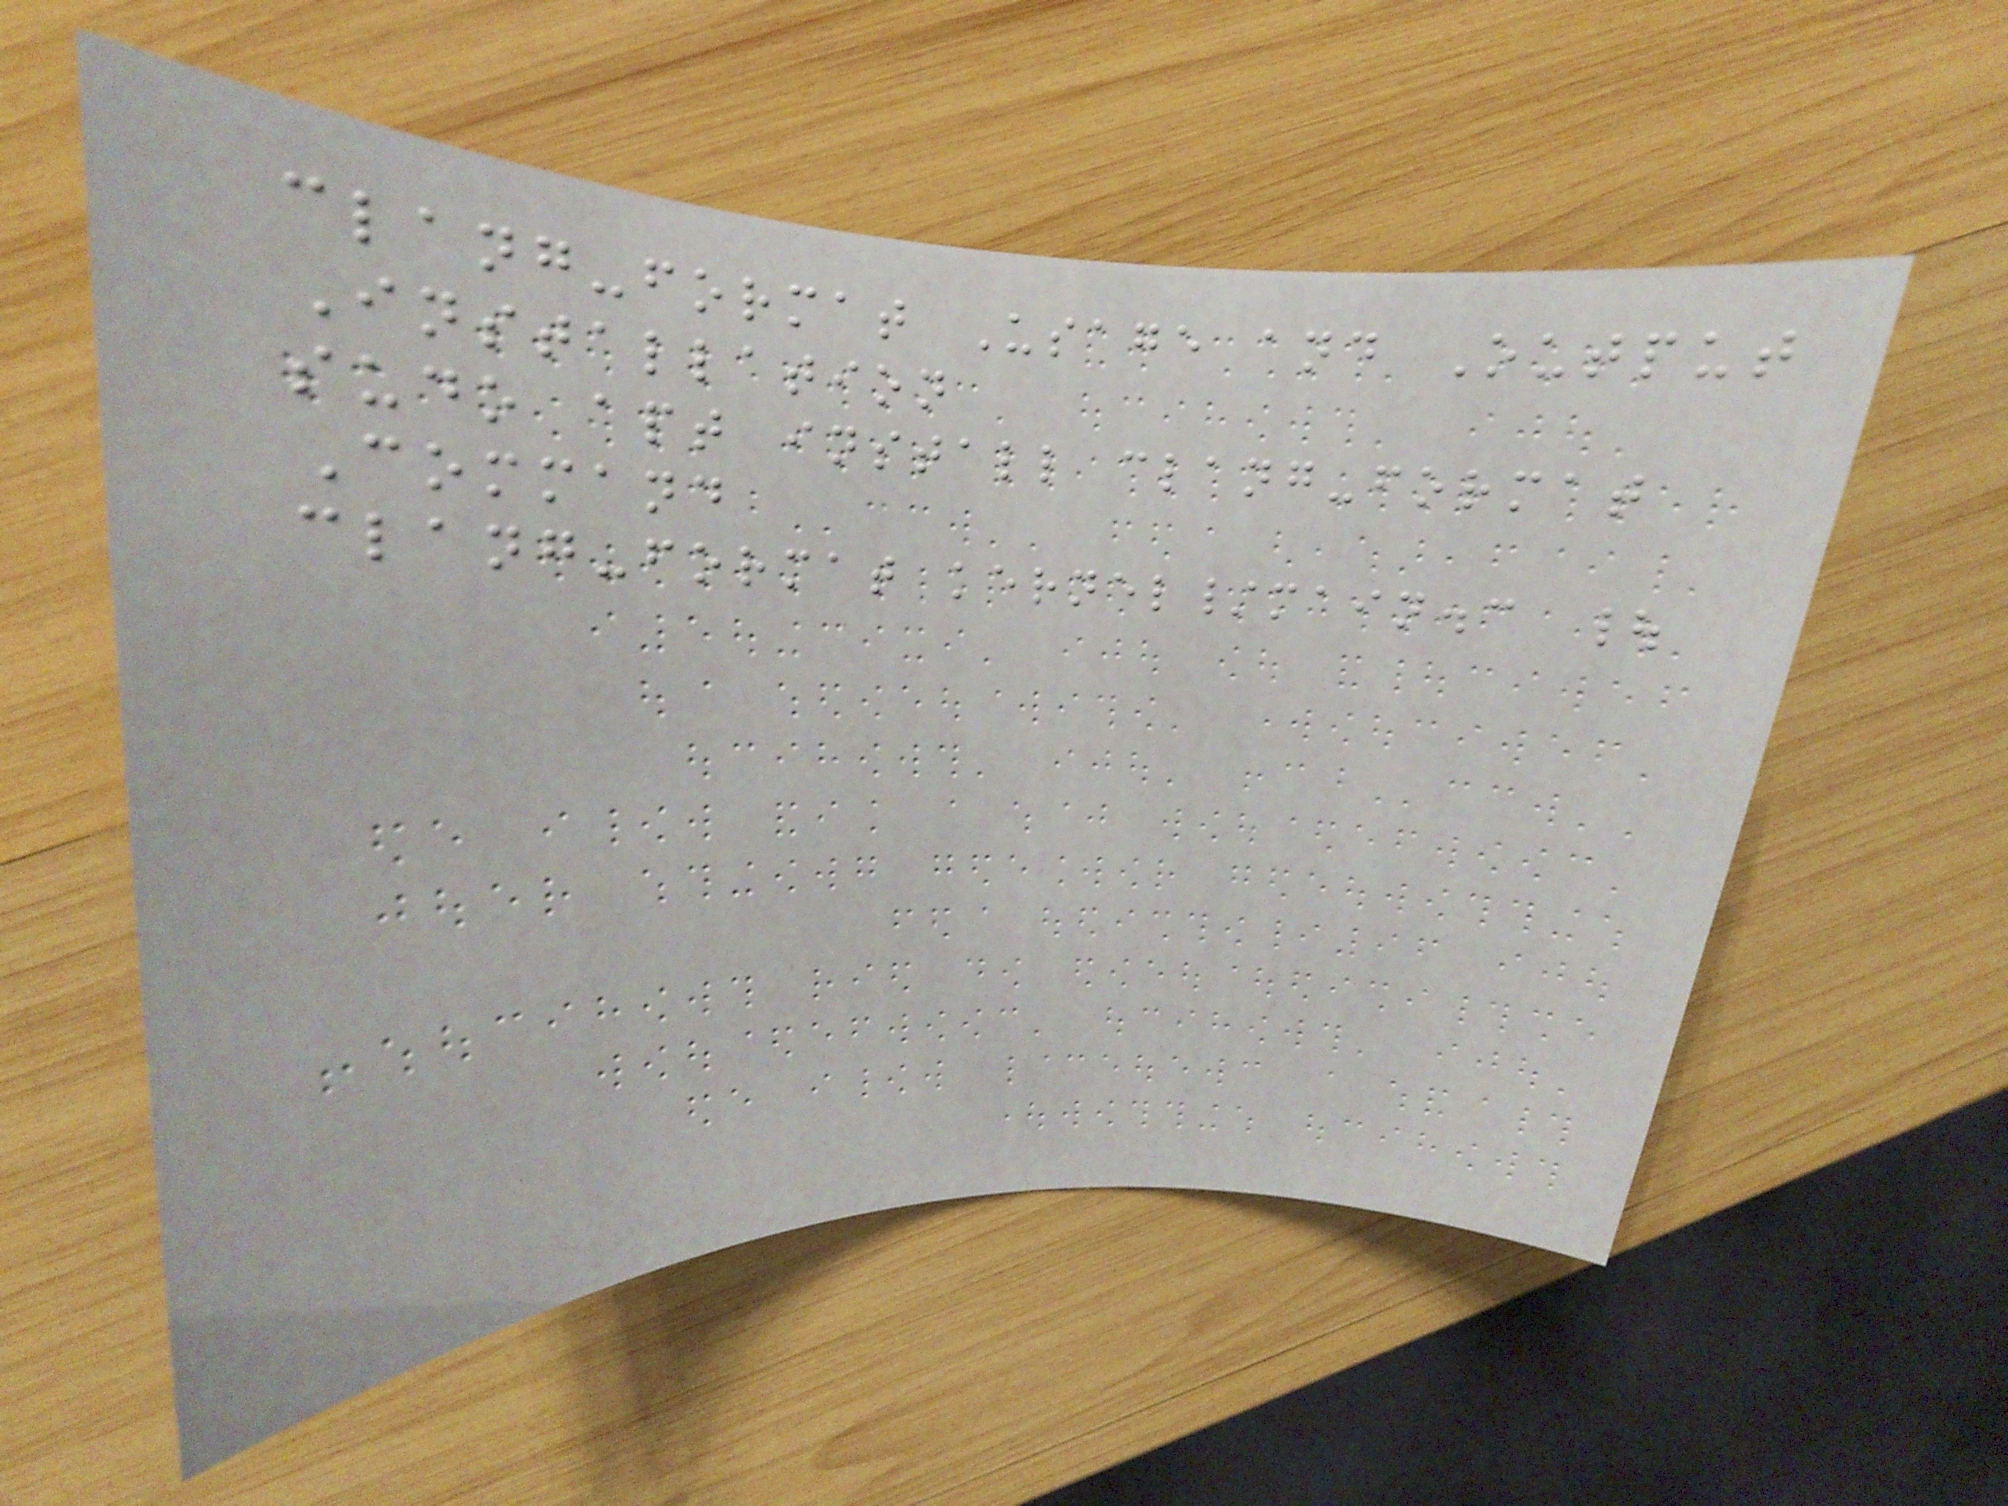clang-format Usage and Output
Installation
sudo apt install clang-format
Command
clang-format kernel/main.c |
